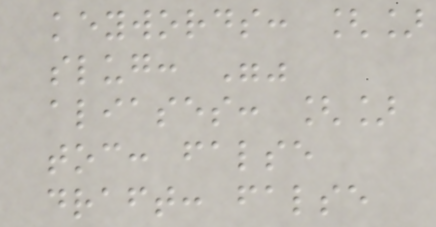keywords: []
slug: ""
aliases: []
toc: false
draft: false
